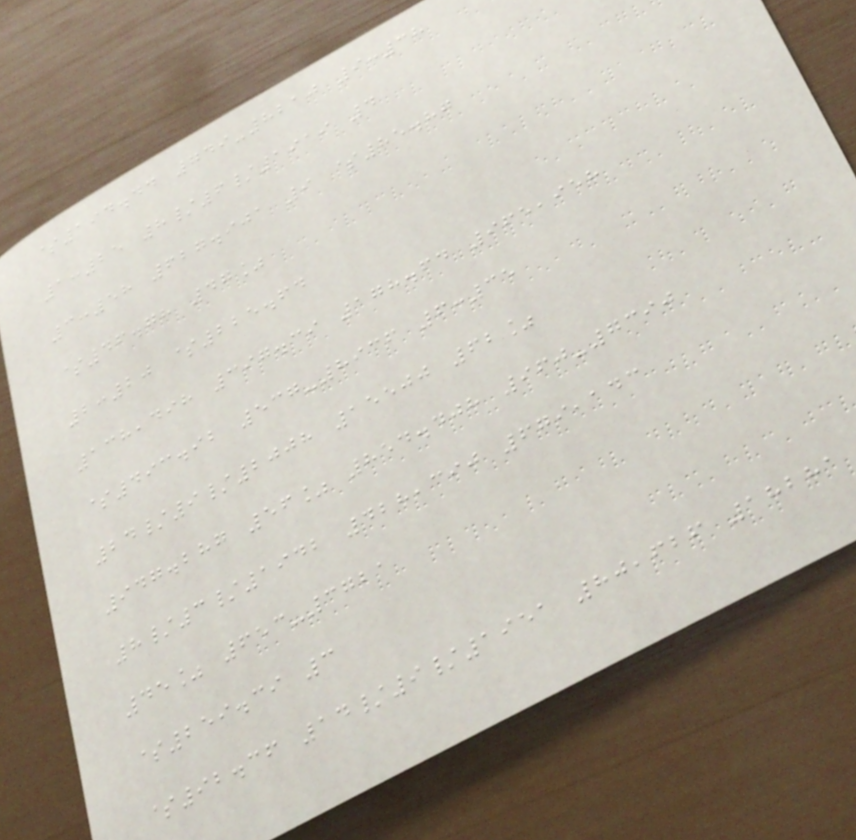$194.44 749-8210 9:38
1:25 8/6/1919 4
3:58 627.901 9 $85.87
$46.78 47%
2:20 $225.64
138,498 397.39 178.64 965,958
$493.92 537-8936 6:35
24/9/2008 15500 62%
947.287 56% 854.408 960-7390
8/3/1942 428,390 679,143
45% 653-3721
$259.39 3
$92.36 14/9/1951 80,626 18281
